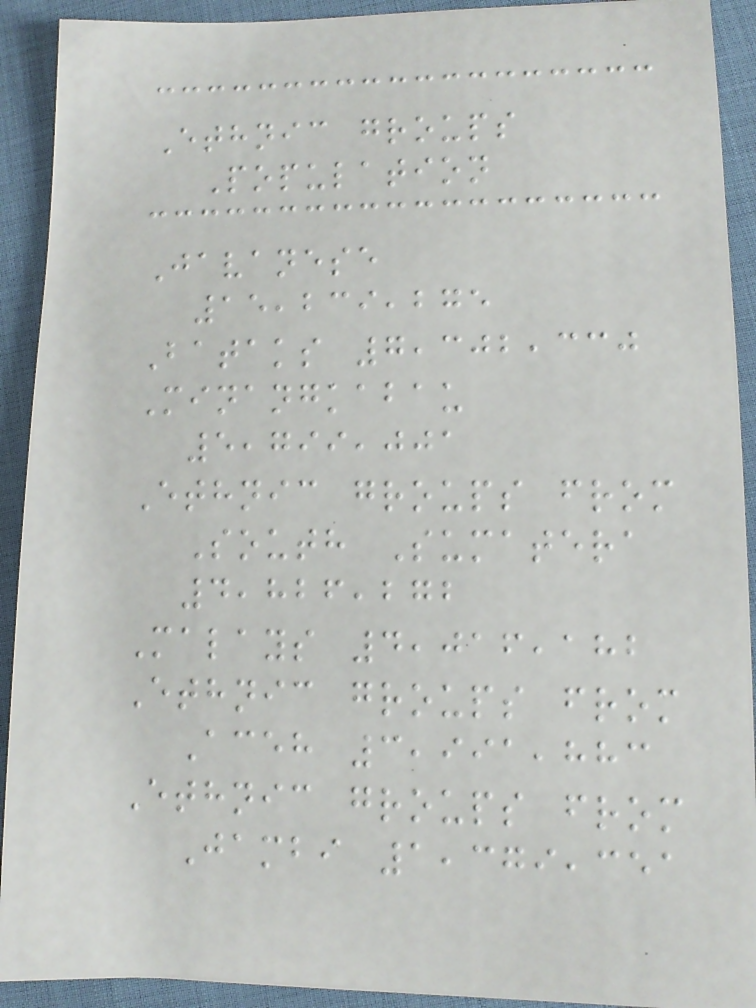Ethnic groups
Population
Javanese
15,239,275
Bataks 7,302,330
Minangkabau
5,799,001
Ethnic groups from
South Sumatera
4,826,272
Malays 4,016,182
Ethnic groups from
Aceh 3,991,883
Ethnic groups from
Jambi 1,379,351
